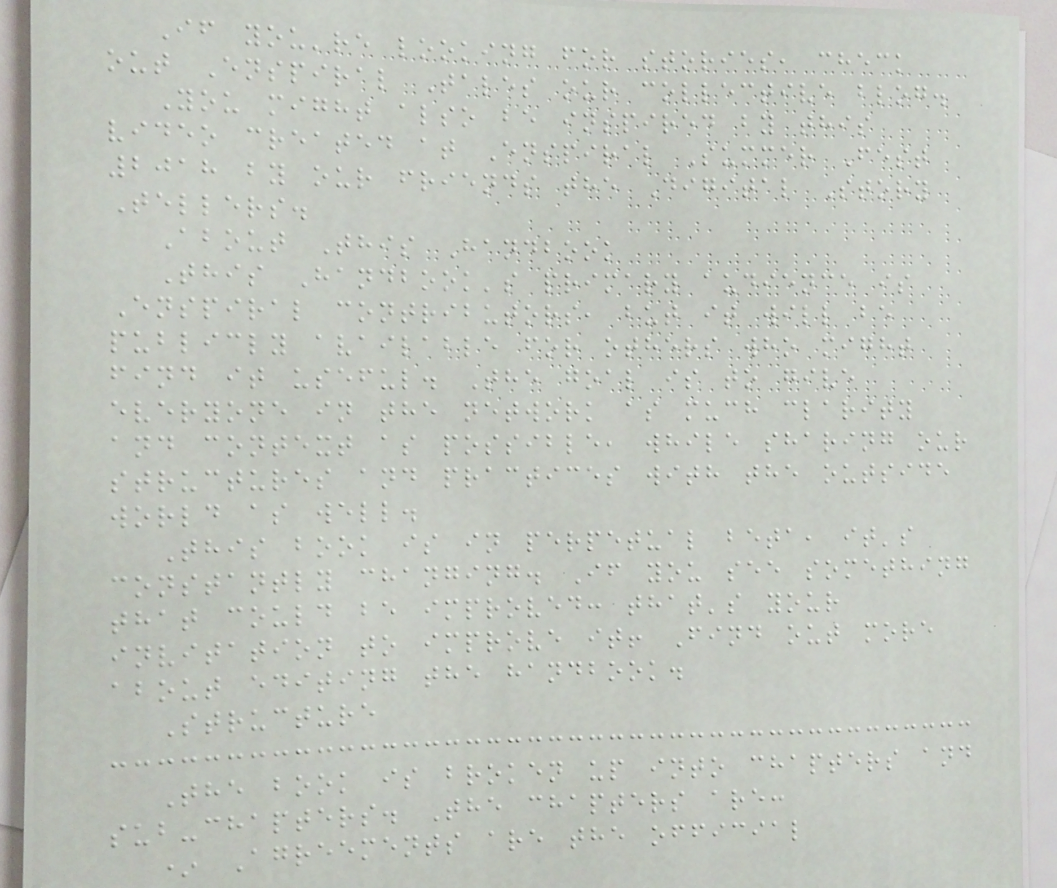If you're looking for stories, check
out Enspiral Tales our collective blog.
You might also be inspired by this
video created at Enspiral Summer Fest
2018 by our friends the Digital Story
Tellers.
About This Handbook
This Handbook's primary audience is
Enspiral contributors, but it will be
publicly available for others who might
find it useful. The goal is to give
everyone in the network as much clarity
and context as possible, while sharing our
structures and practices with the outside
world as well.
This book is in perpetual beta, it's
constantly changing. If you see something
that could be improved: that's your
invitation to improve it! Find out more
about editing the handbook.
Structure
The book is broken up into chapters and
sub-chapters. The chapters are:
* Agreements are the official
